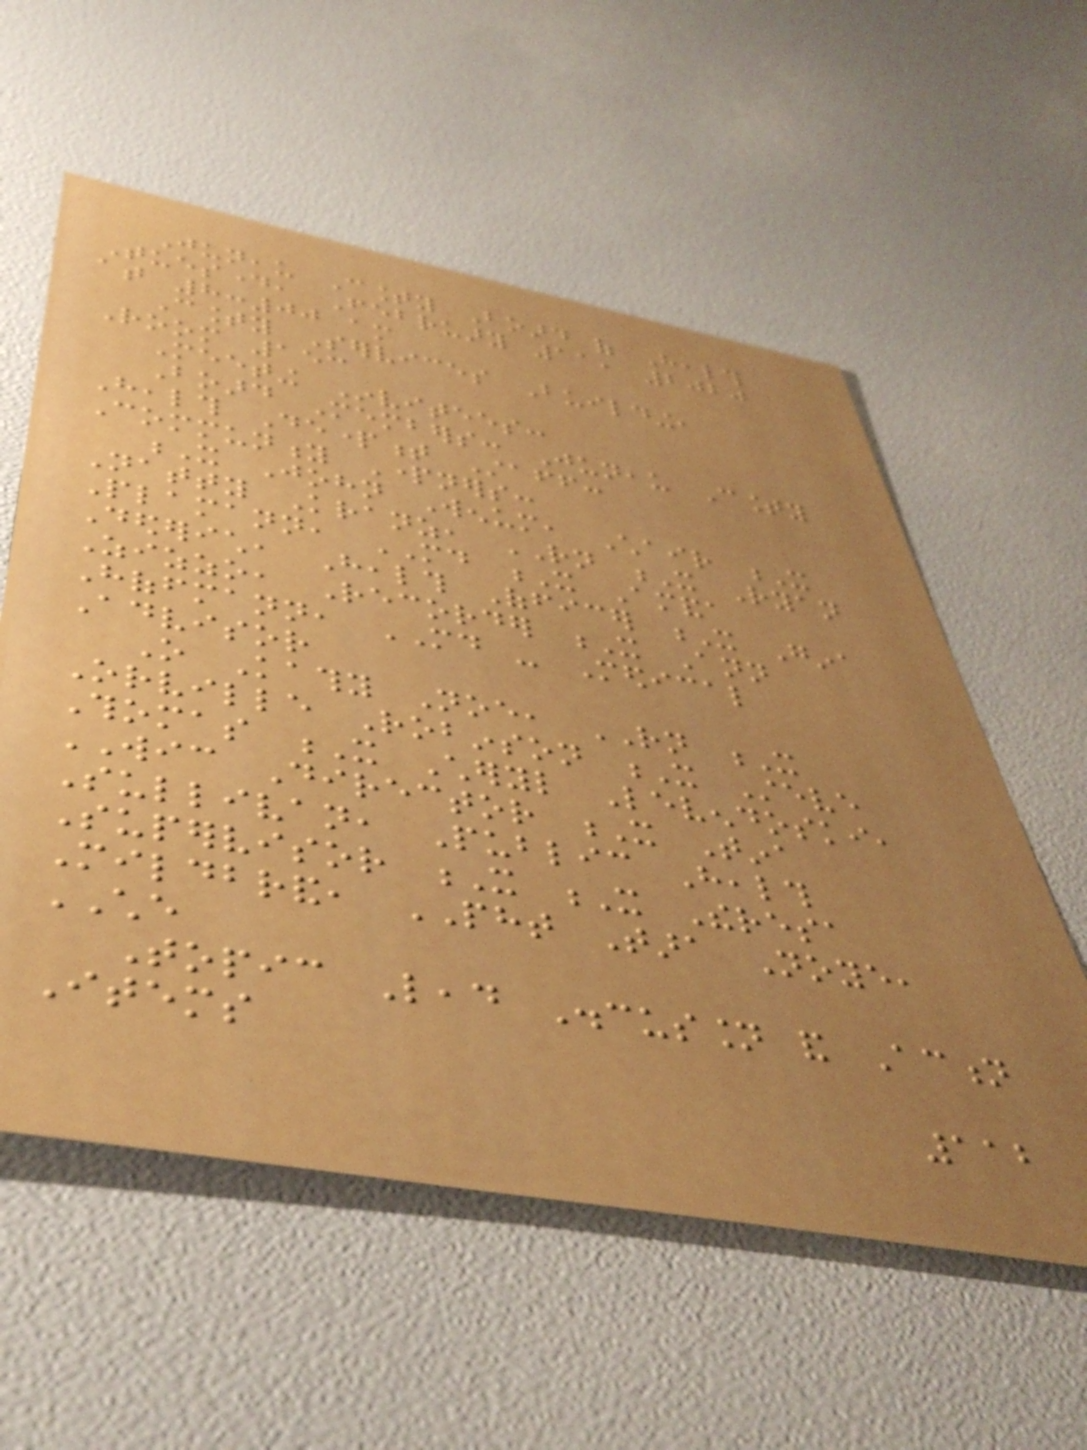Juneau County Board of Health
Tuesday, February 11, 2020
at 8:00 am
County Services Building,
Room 153
Meeting Invitees:
Board Members: Juneau County
Health Department Staff:
Community Partners:
X John Wenum, Chair X
Natty Kranz, RN X Ryan
Plamann, MD X Amanda
Dederich, Health Officer X Gina
Zizzo, Recorder X Ann
Hoffmann, MD - Medical
Advisor
O Kathy Noe, RN X
Orville Robinson X Steve
Thomas X Cheryl Levendoski,
WIC Director X Tina
Sullivan, Public Health
Supervisor X X Theresa
Mildbrand, PHT Tara Noye,
CHE
Topic Lead Discussion and Action
Items
112
